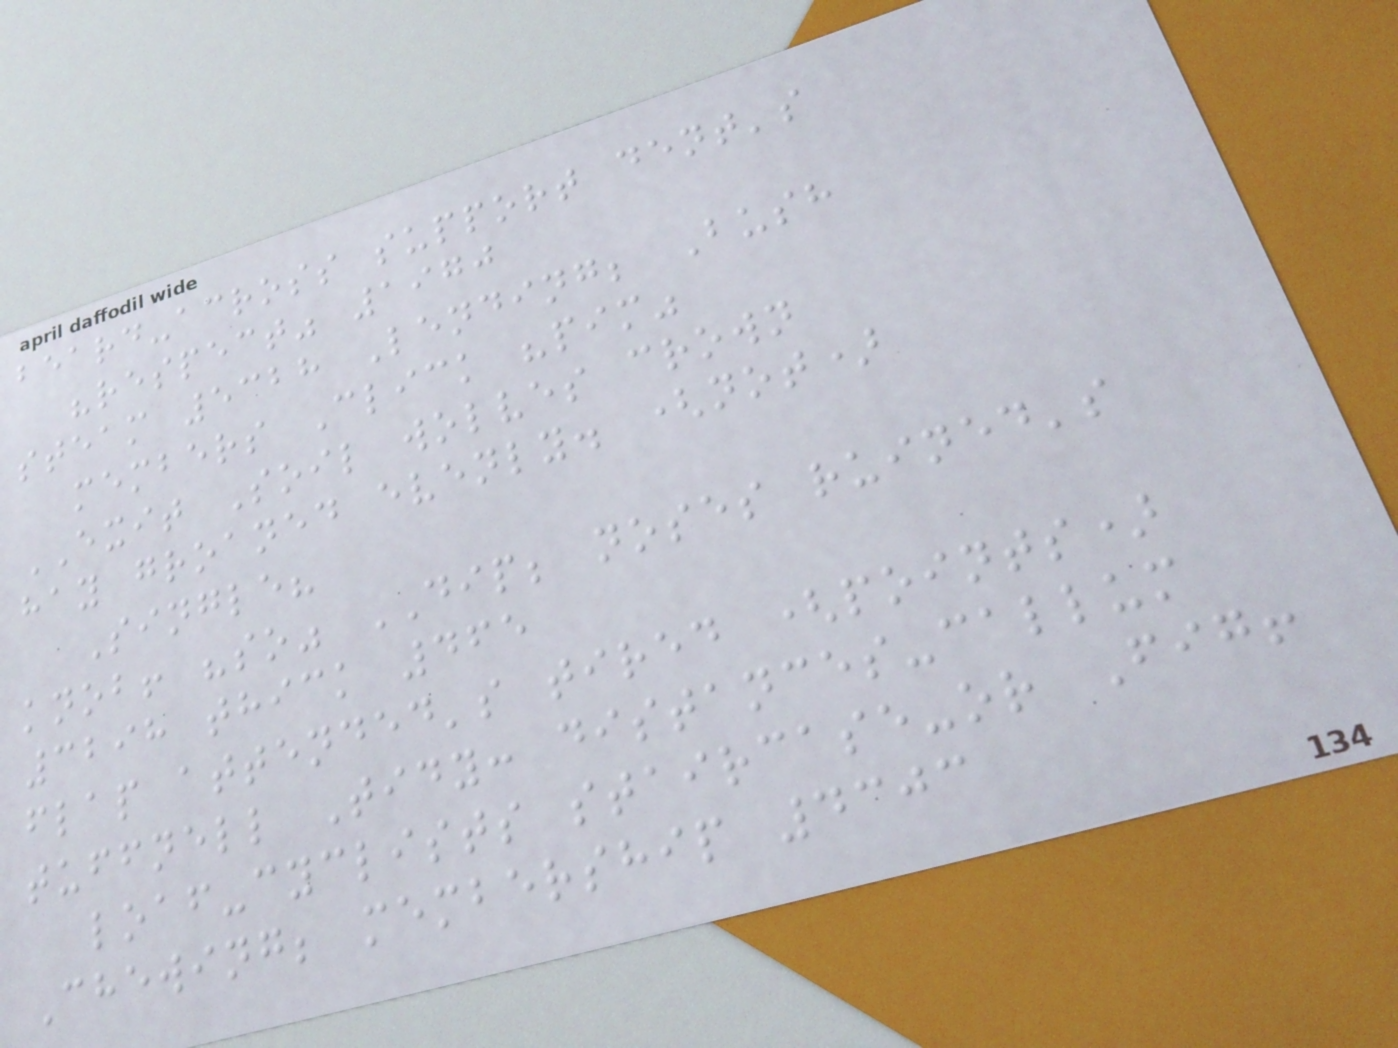beard-across support dent's
"respect" 1970
steam 5328 Lending; Bush
members Click "pim"
EXIT Soil wolves crown
hay groaned evenly. (not)
Single?
knob! "so" DIP; noses ruined's
3298 thick 465
flap attended's tired (points)
tuffnell Tidy: distances-callum
loaf-cyclists staircase-or Fig!
Chewing; membership 4303
